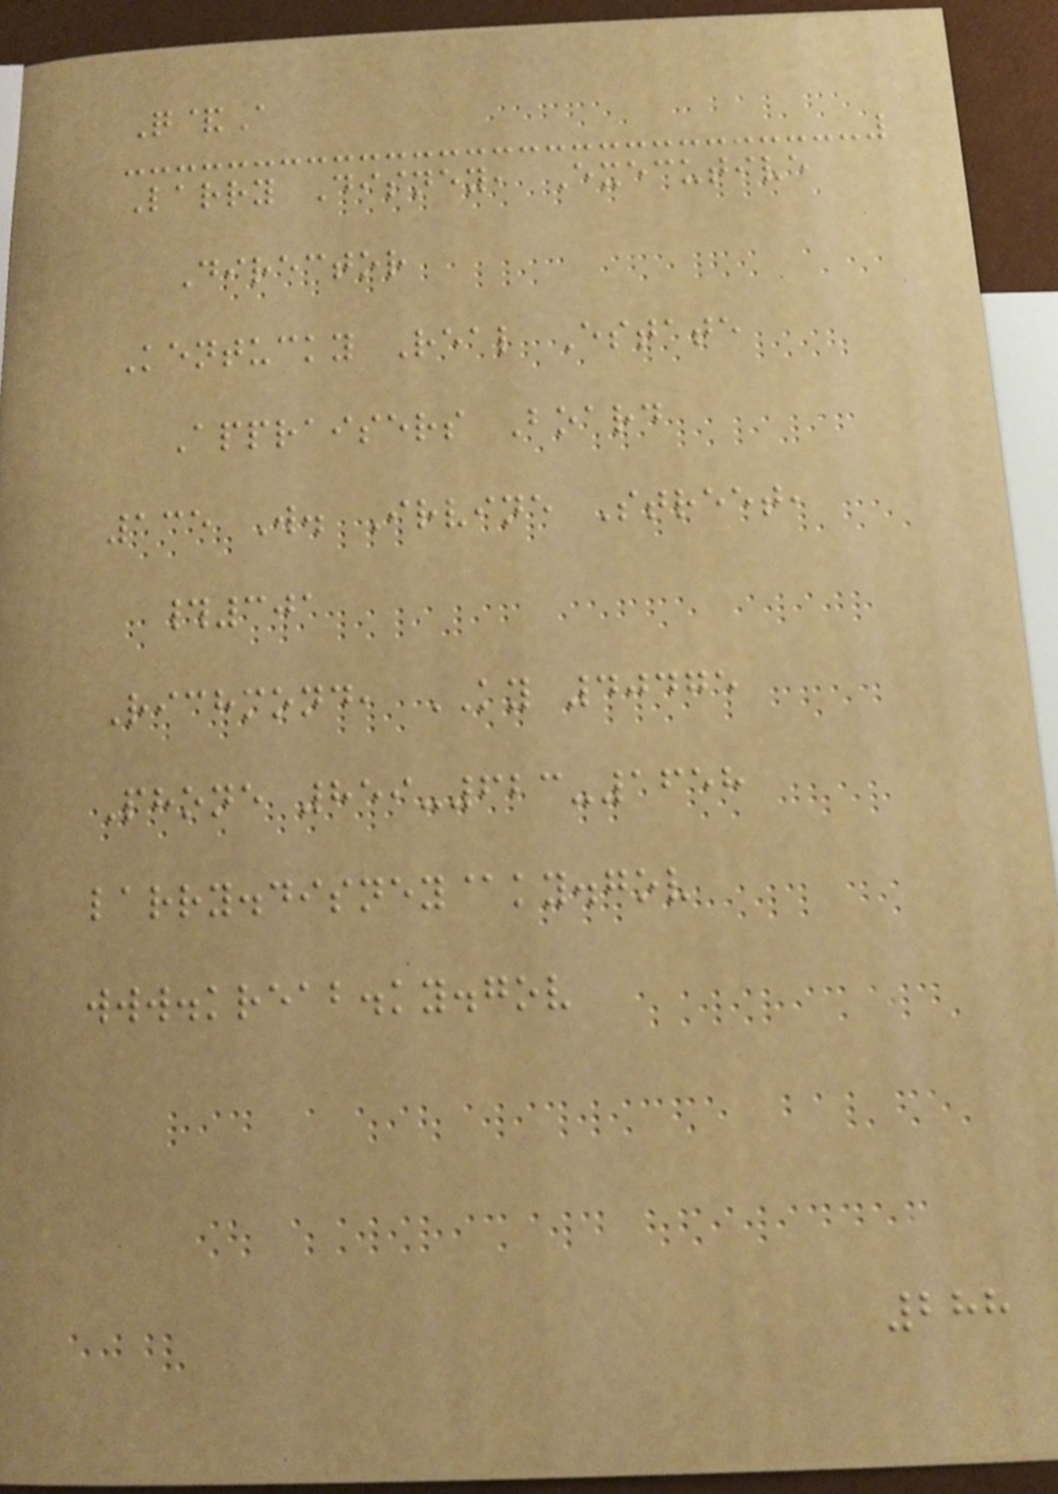Q&A
Larry Disney, Executive
Director
Kentucky Real Estate
Appraisers Board
135 W. Irvine Street,
#301
Richmond, KY 40475
Phone 859-623-1658
larry.disney@ky.gov
www.kreab.ky.gov
288
